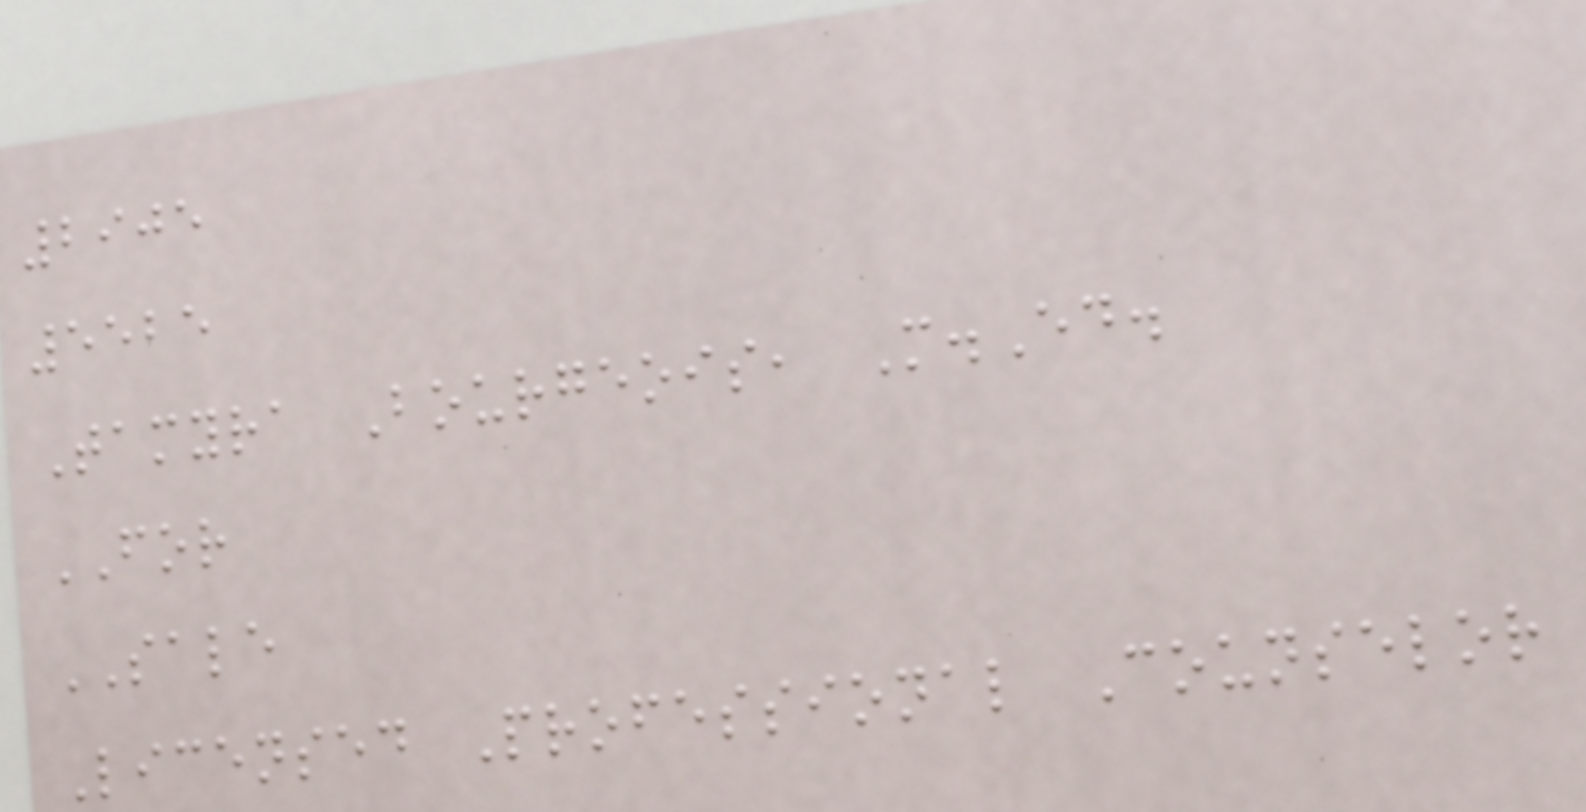2905
5525
Tamyra Bourgeois, M.Ed.
FOR
SALE
Licensed Professional Counselor
